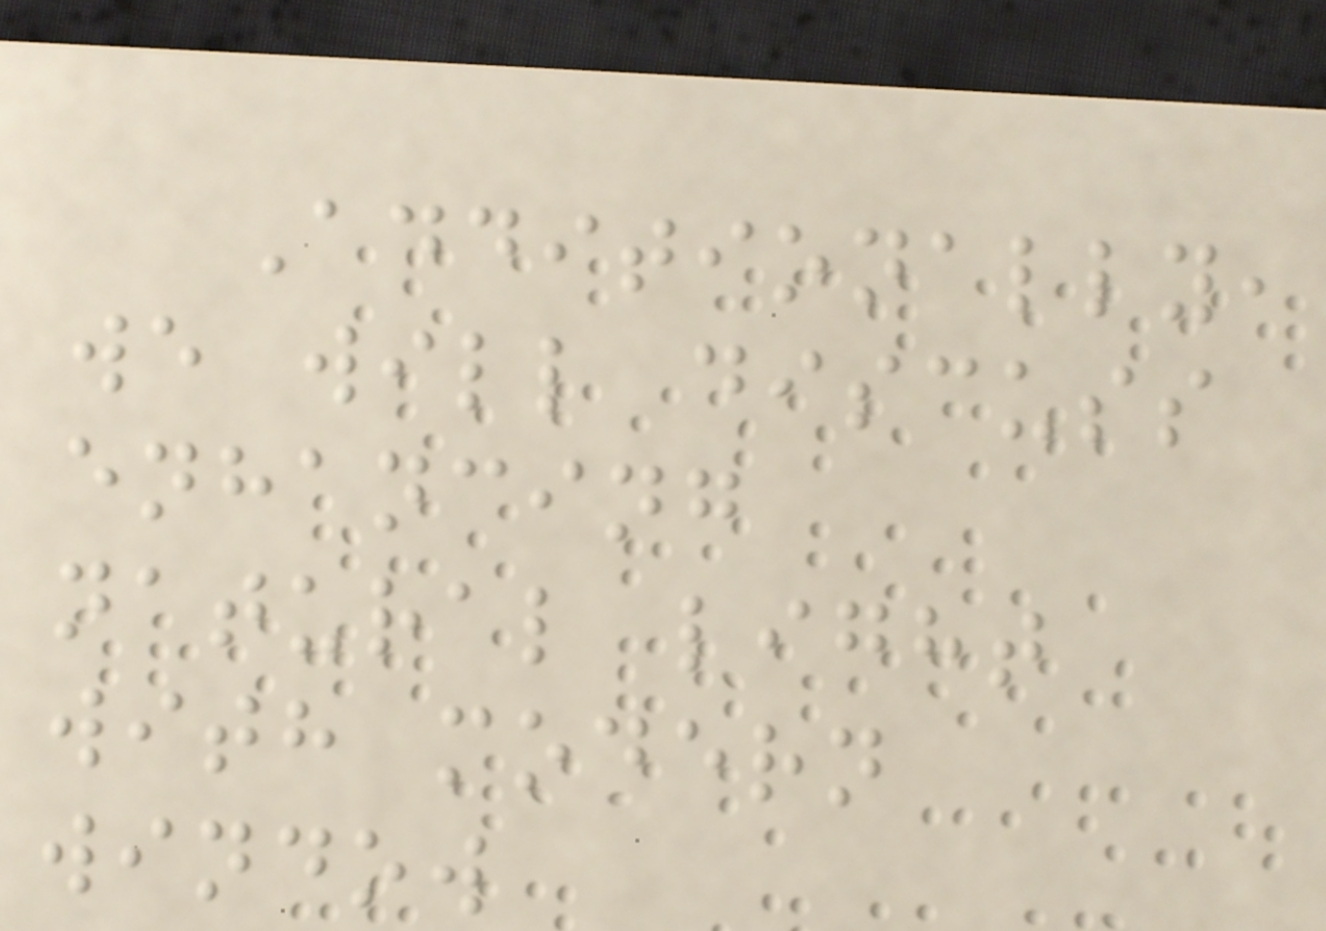Additionally,
we will discuss
enhancing
natural light
with modern
window
